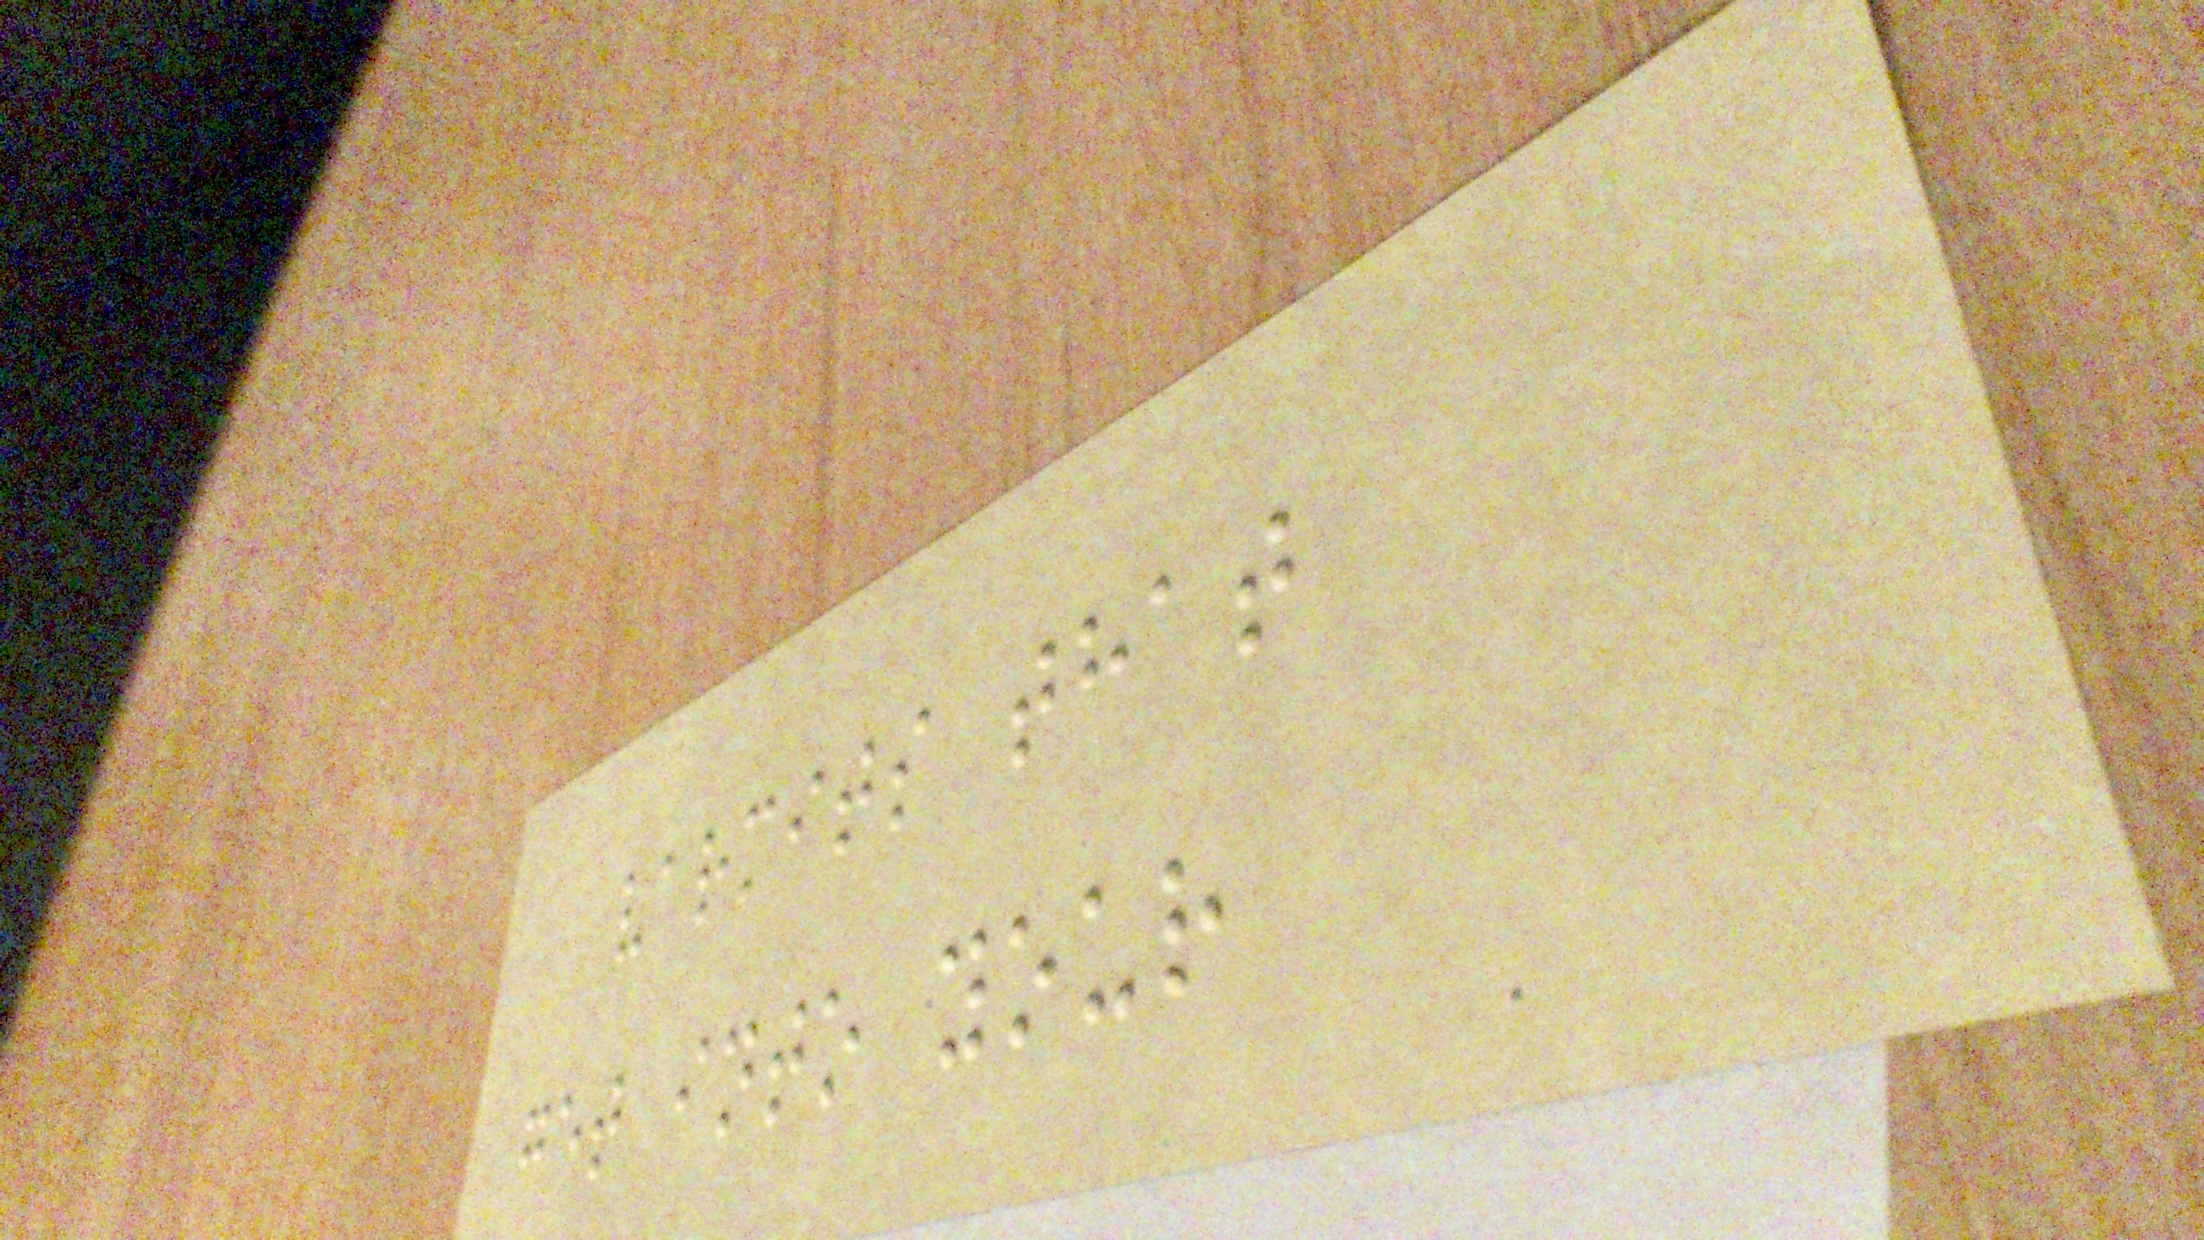varmits that
get into your
